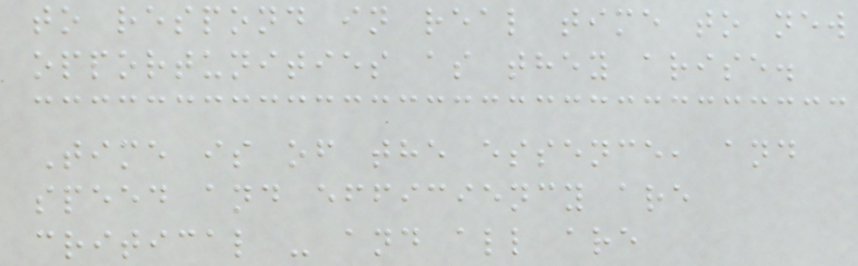to respond in real time to new
opportunities as they arise.
Time is of the essence, and
speed and efficiency are
critical - and all are
